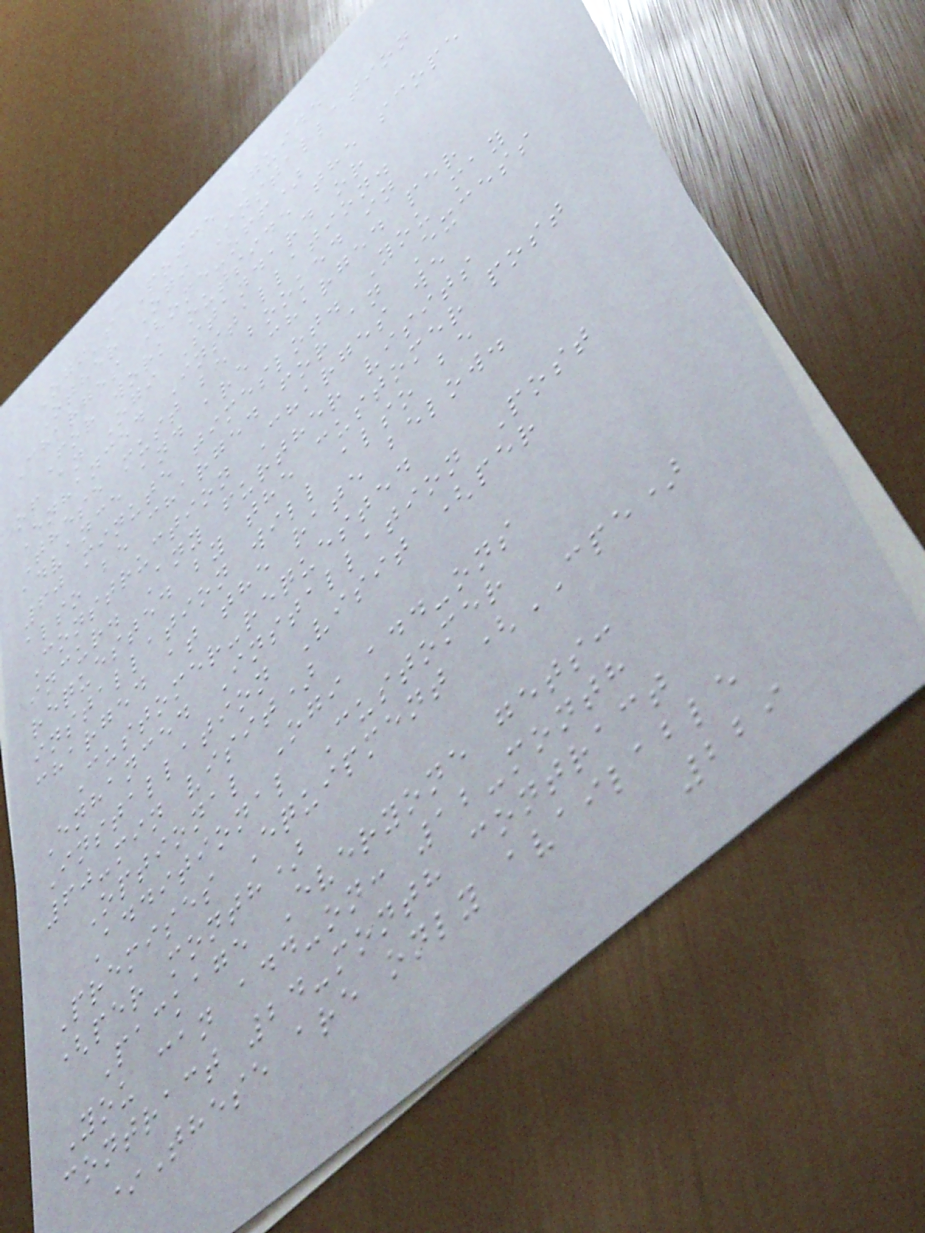Ogi's Price Guide
Other Ogi Installation
Charges (one-off)
For work outside the scope
of an Ogi Standard or
Enhanced Installation.
These must be booked in
advance and are charged per
60 minute timeslot. You may
also be charged for an Excess
Construction Charges we
incur. Any further visits
requested by the customer post
installation will also be
charged at the rate below.
Customer-requested
Enhanced Installation Post
Installation Visit (per
60-min visit)
Optional Ogi add-ons
Additional Customer
Premises Equipment (CPE)
(per month)
Package Everyone gets:
You can add-on: 12-month
contract 24-month contract
*These are only available
229
